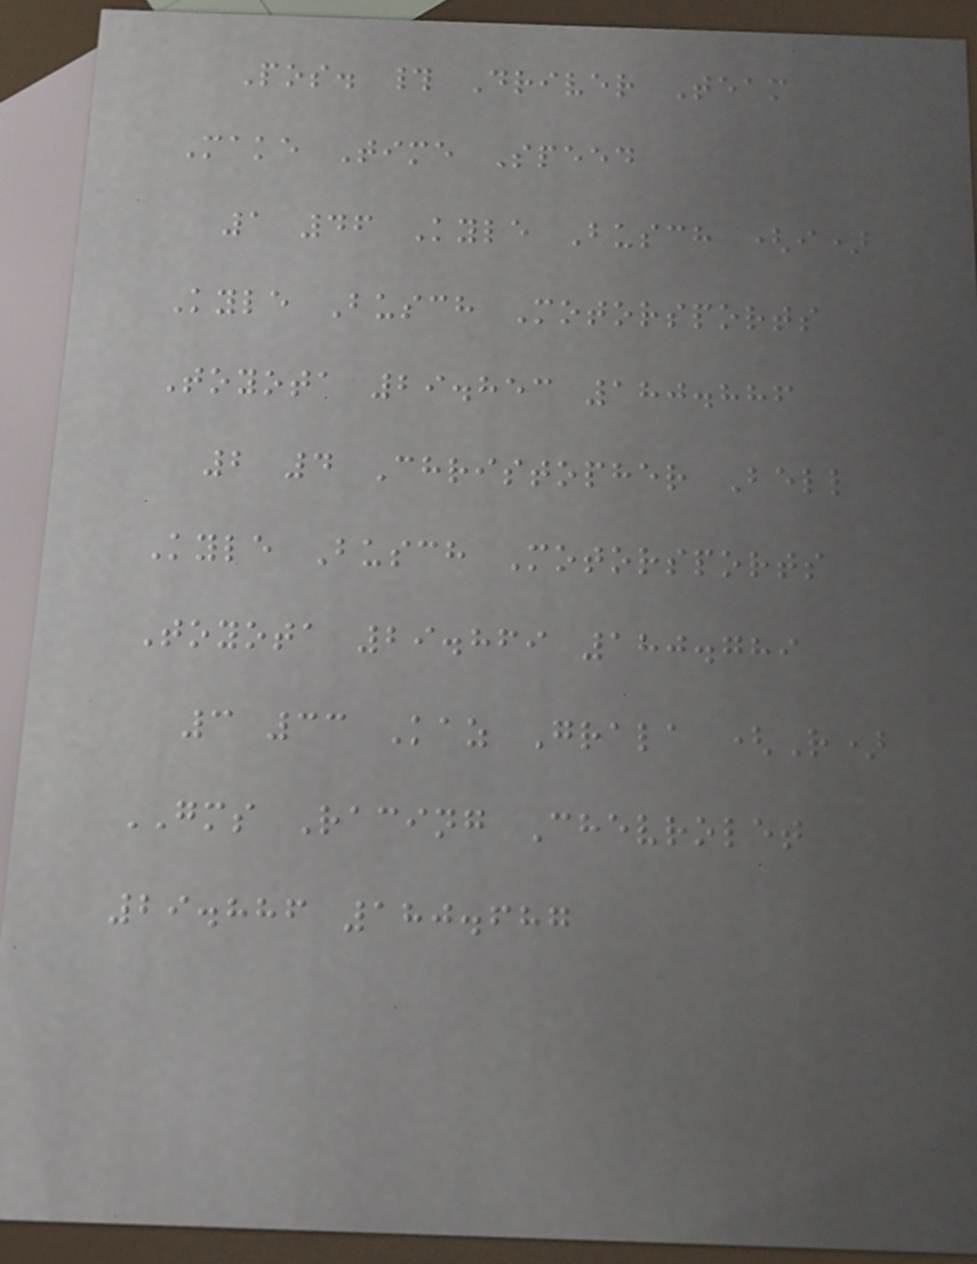Pos. # Driver Team
Make Time Speed
1 46 Kyle Busch (i)
Kyle Busch Motorsports
Toyota 29.853 180.886
2 4 Christopher Bell
Kyle Busch Motorsports
Toyota 29.869 180.789
3 33 Kaz Grala (R)
GMS Racing Chevrolet
29.886 180.687
